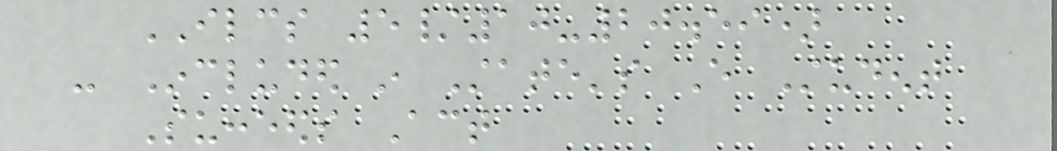ILCS 5/10-20.59)
- Included in State's Every Student
Succeeds Act
